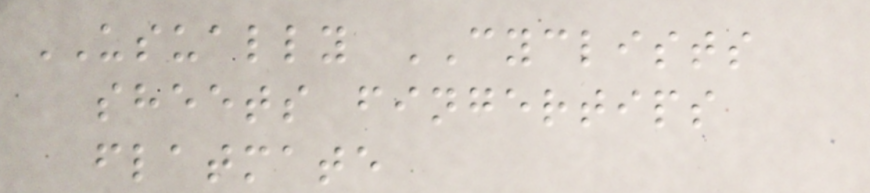USUALLY CYCLISTS
sheets fingertips
flatmate
